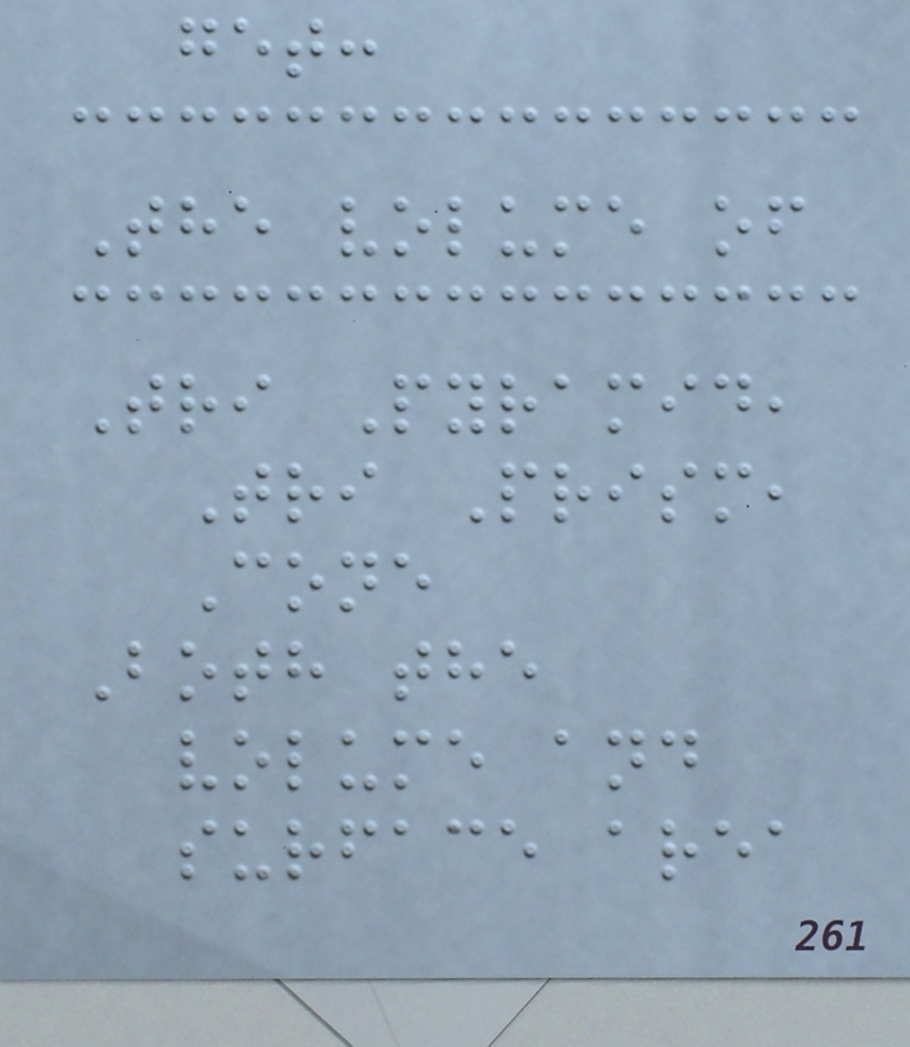get:
The volume of
Tri Pyramid,
Tri Prism,
Cone
Both the
volume and
surface area
